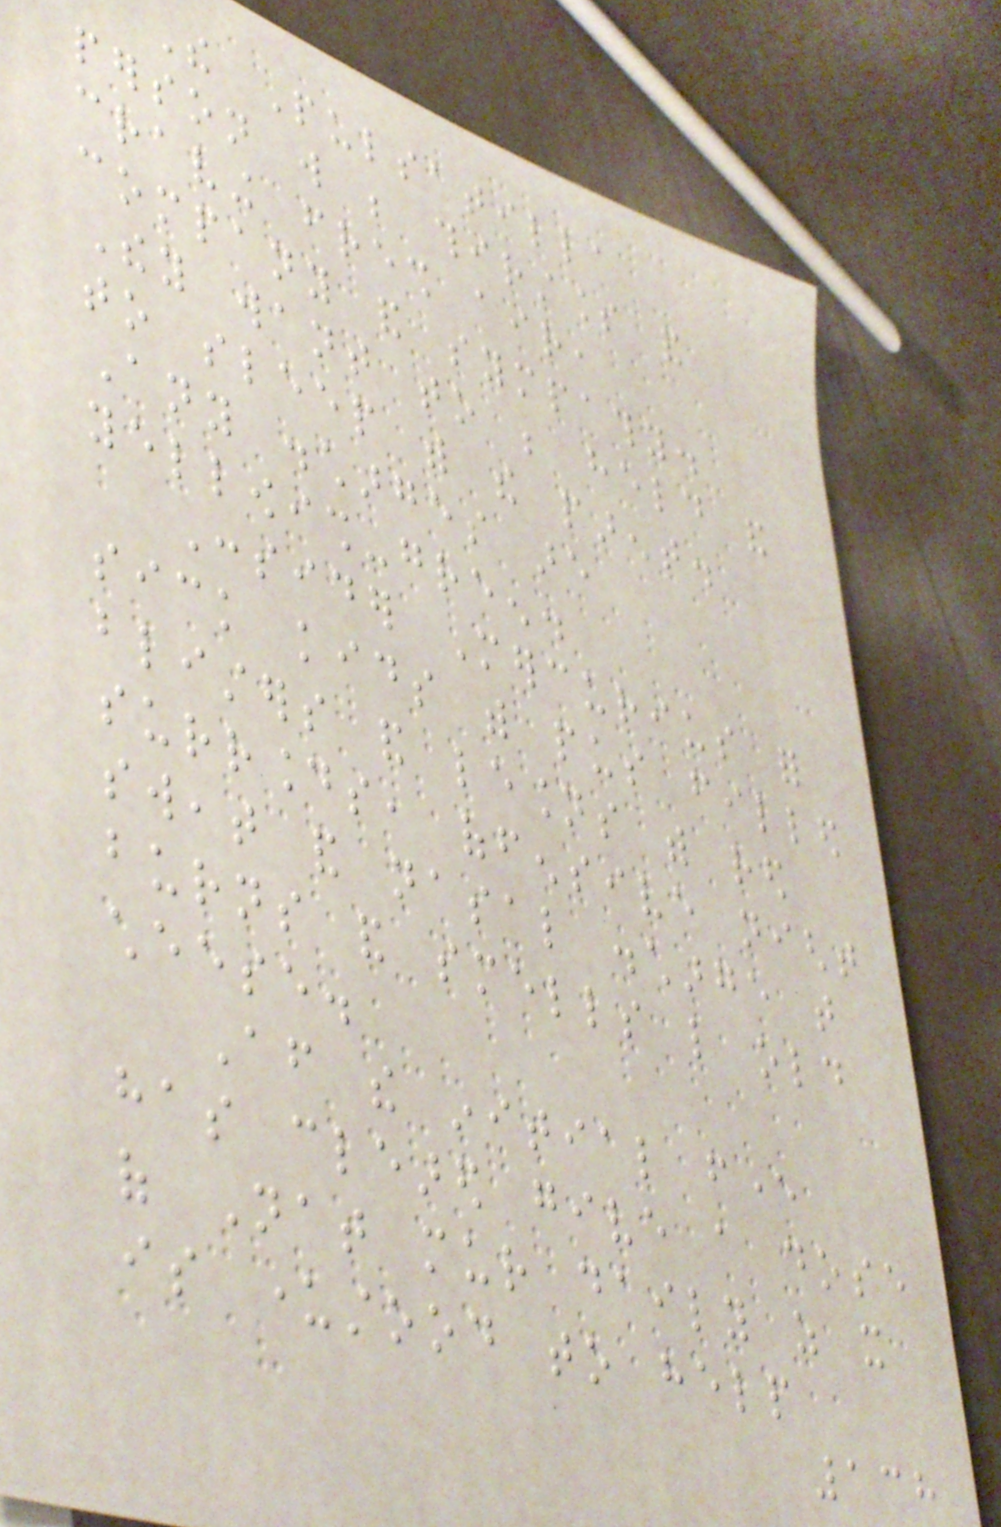The Pulsatilla
person will be thirstless and
craving fresh air,
company and sympathy.
They want to be held and
to sleep with the parent.
Any discharges are
yellowish-green.
Consider Mercurius for
sick kids with pus filled
blisters and lesions with red
surrounds, offensive night
sweat and nasal discharge that
burns and smells like old
cheese.
After the initial fever
has cleared give a dose
of Nat mur daily as it
is understood to help
138
